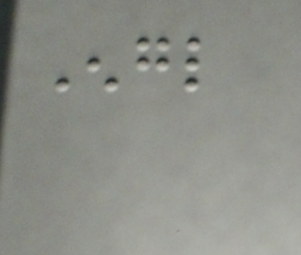Engl
